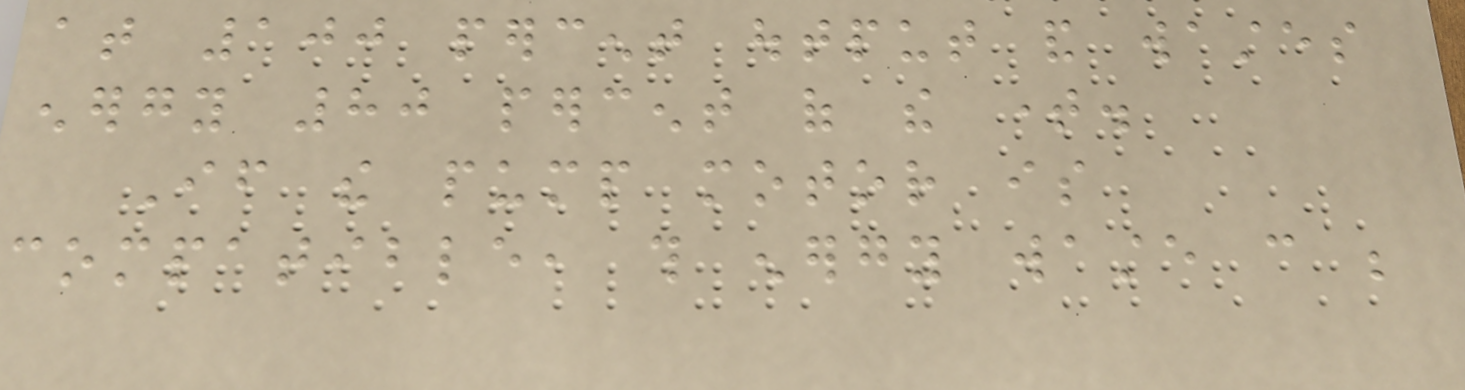at 100 percent output and wastes
energy 80 percent of the time.
If the pump motor is
compatible, this energy waste can be
